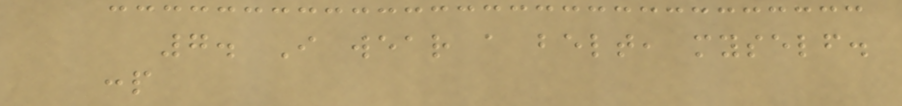7. I wear a belt, myself.
:p
